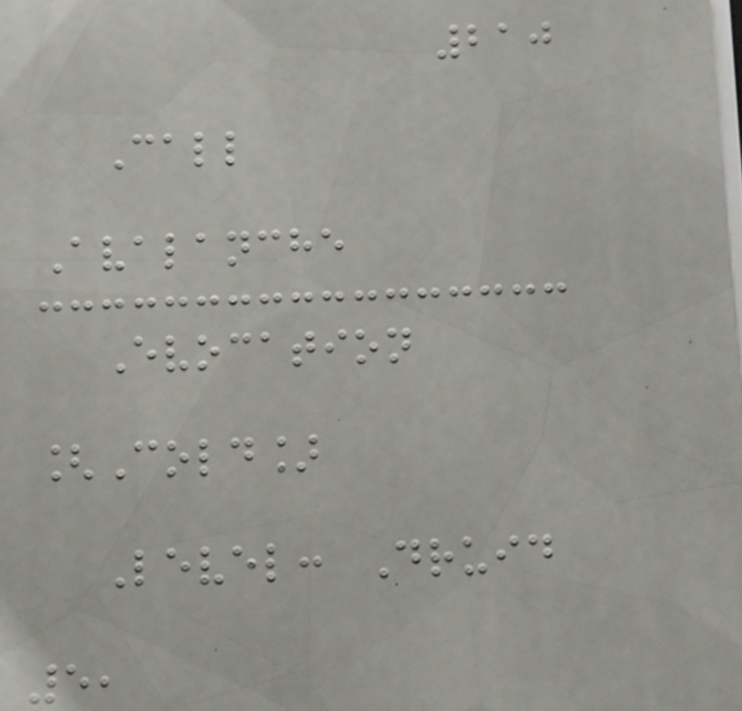210
Call
Avalanche
Evocation
[Cold]
Level: Druid
5,
